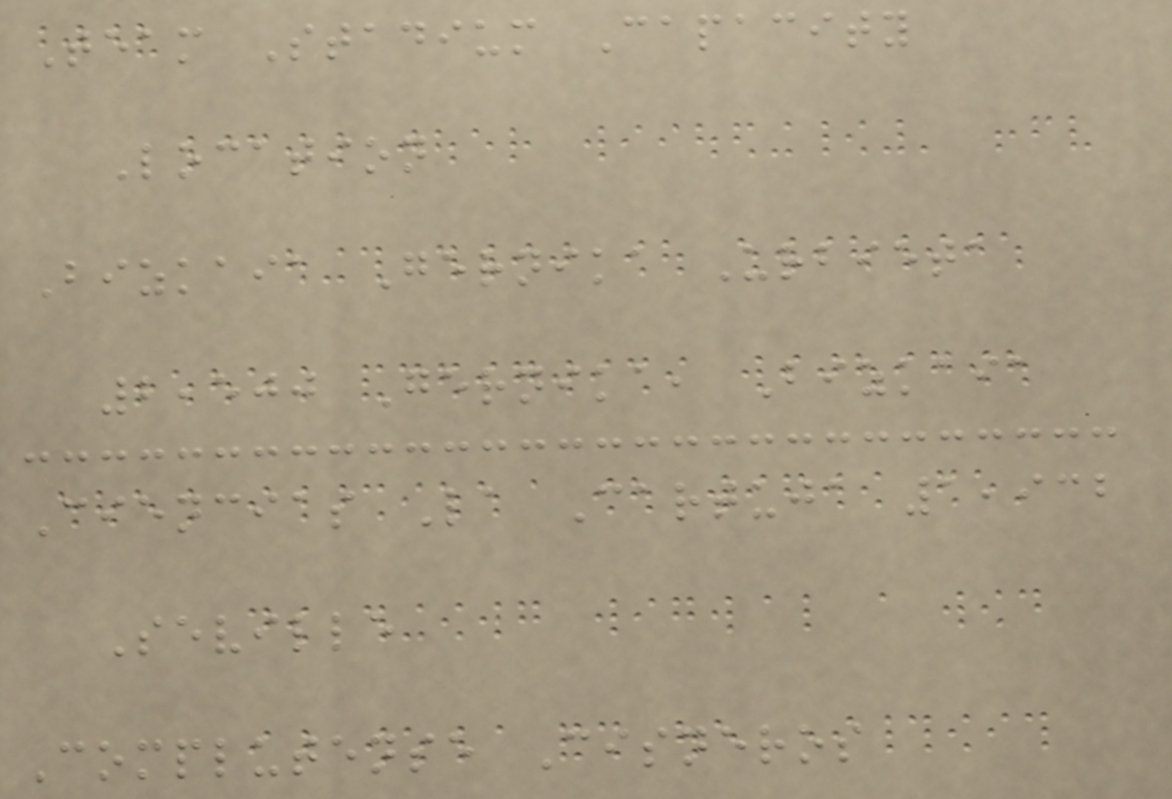Team Stadium Capacity
Location
Bizkaia Gernika Urbieta
2,500 Gernika, Bizkaia
Ciencias La Cartuja 1,932
Seville
Complutense Cisneros
